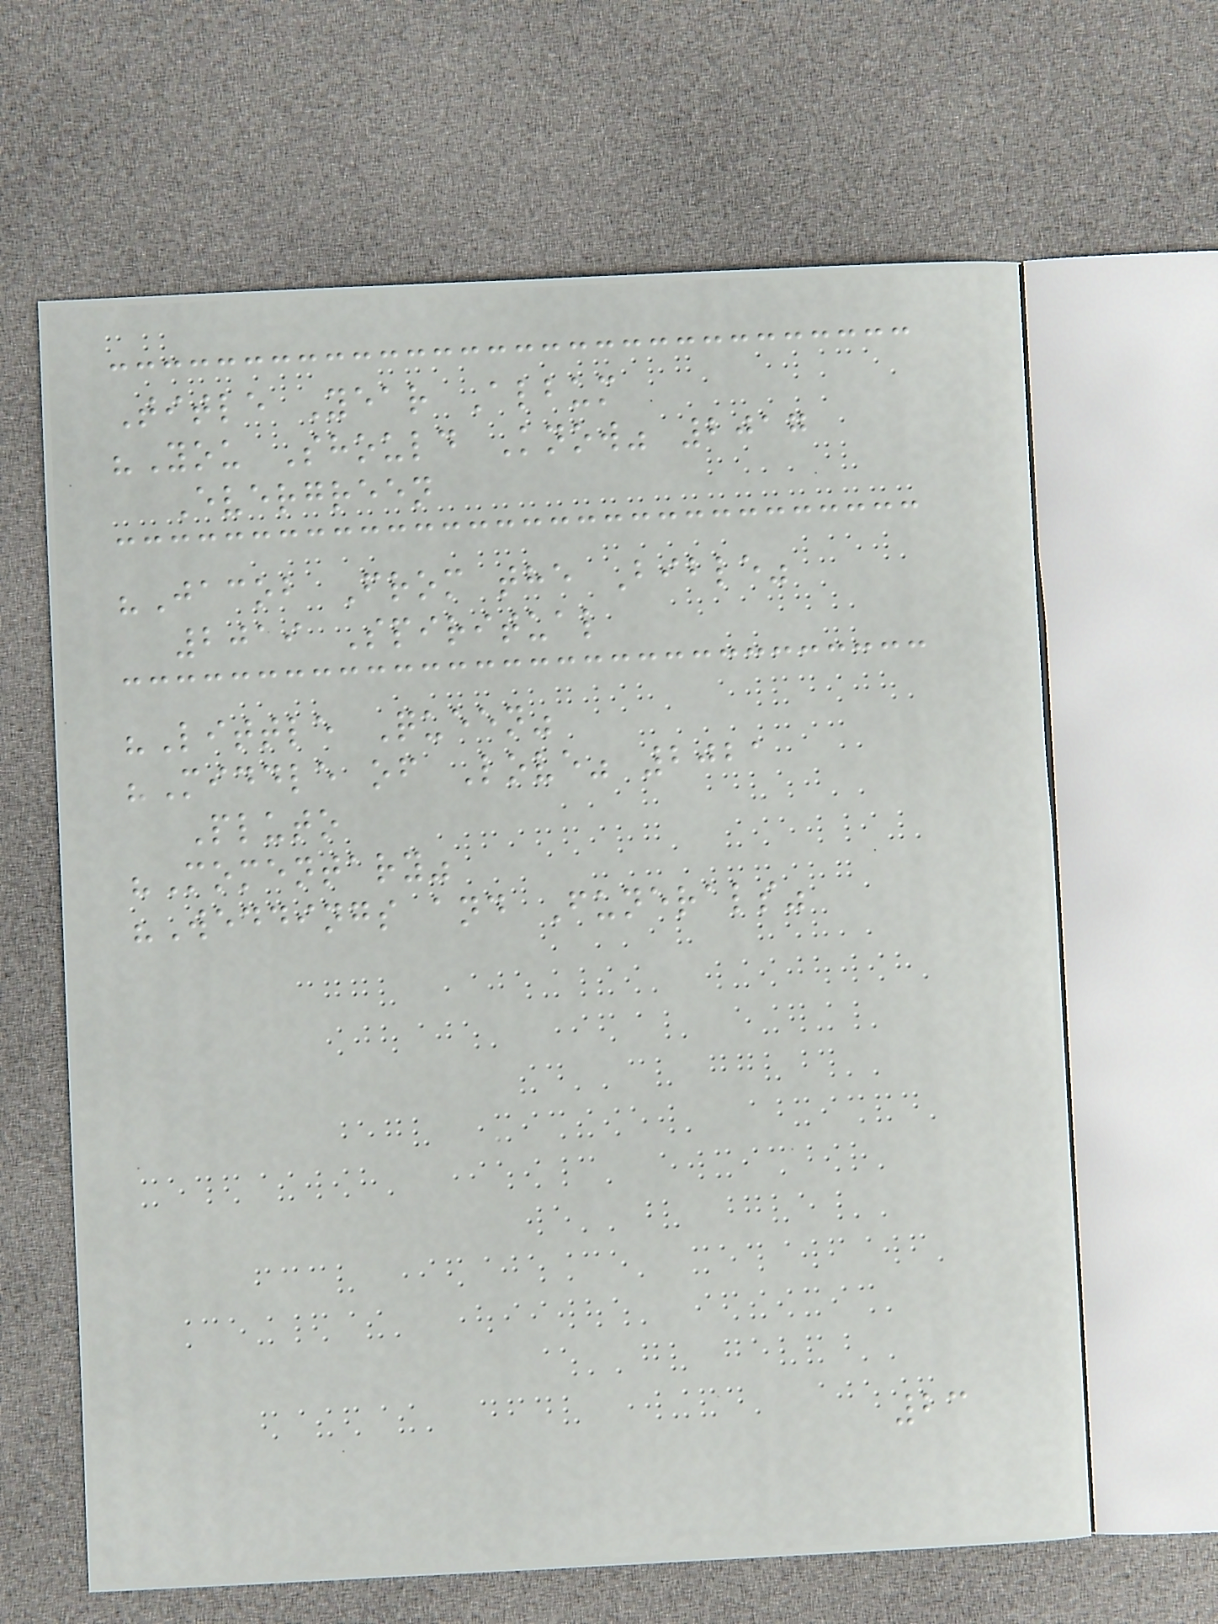Title Year Album
"You Should Know" 2017
Evergreen
"Jacob From the Bible"
2019 Spiritual
"Little Queen"
"Middle of Love" 2021
Pluto
"Momentary"
"Weddings and Funerals"
23
